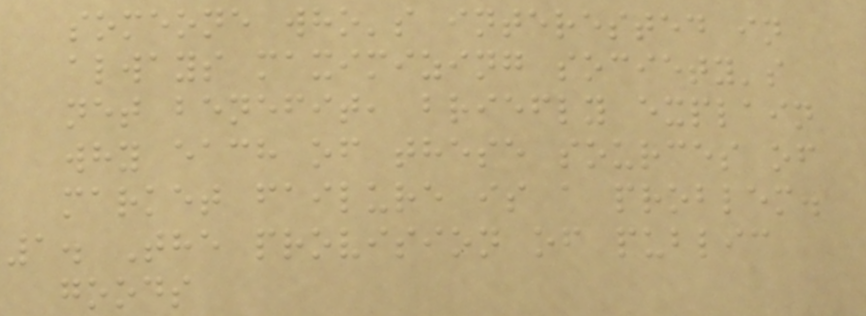someone who's interested in
always maximizing society's
net benefit, briefly explain
why each of these sources of
market failure is a problem.
1. The provision of public
goods
